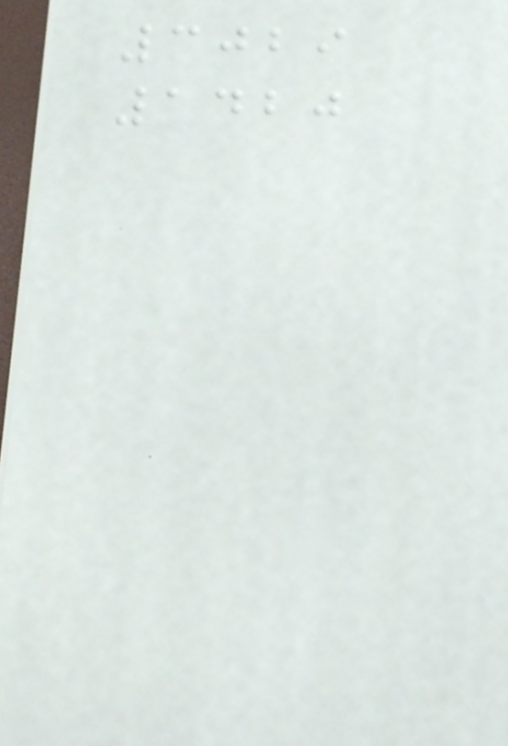3029
1420
